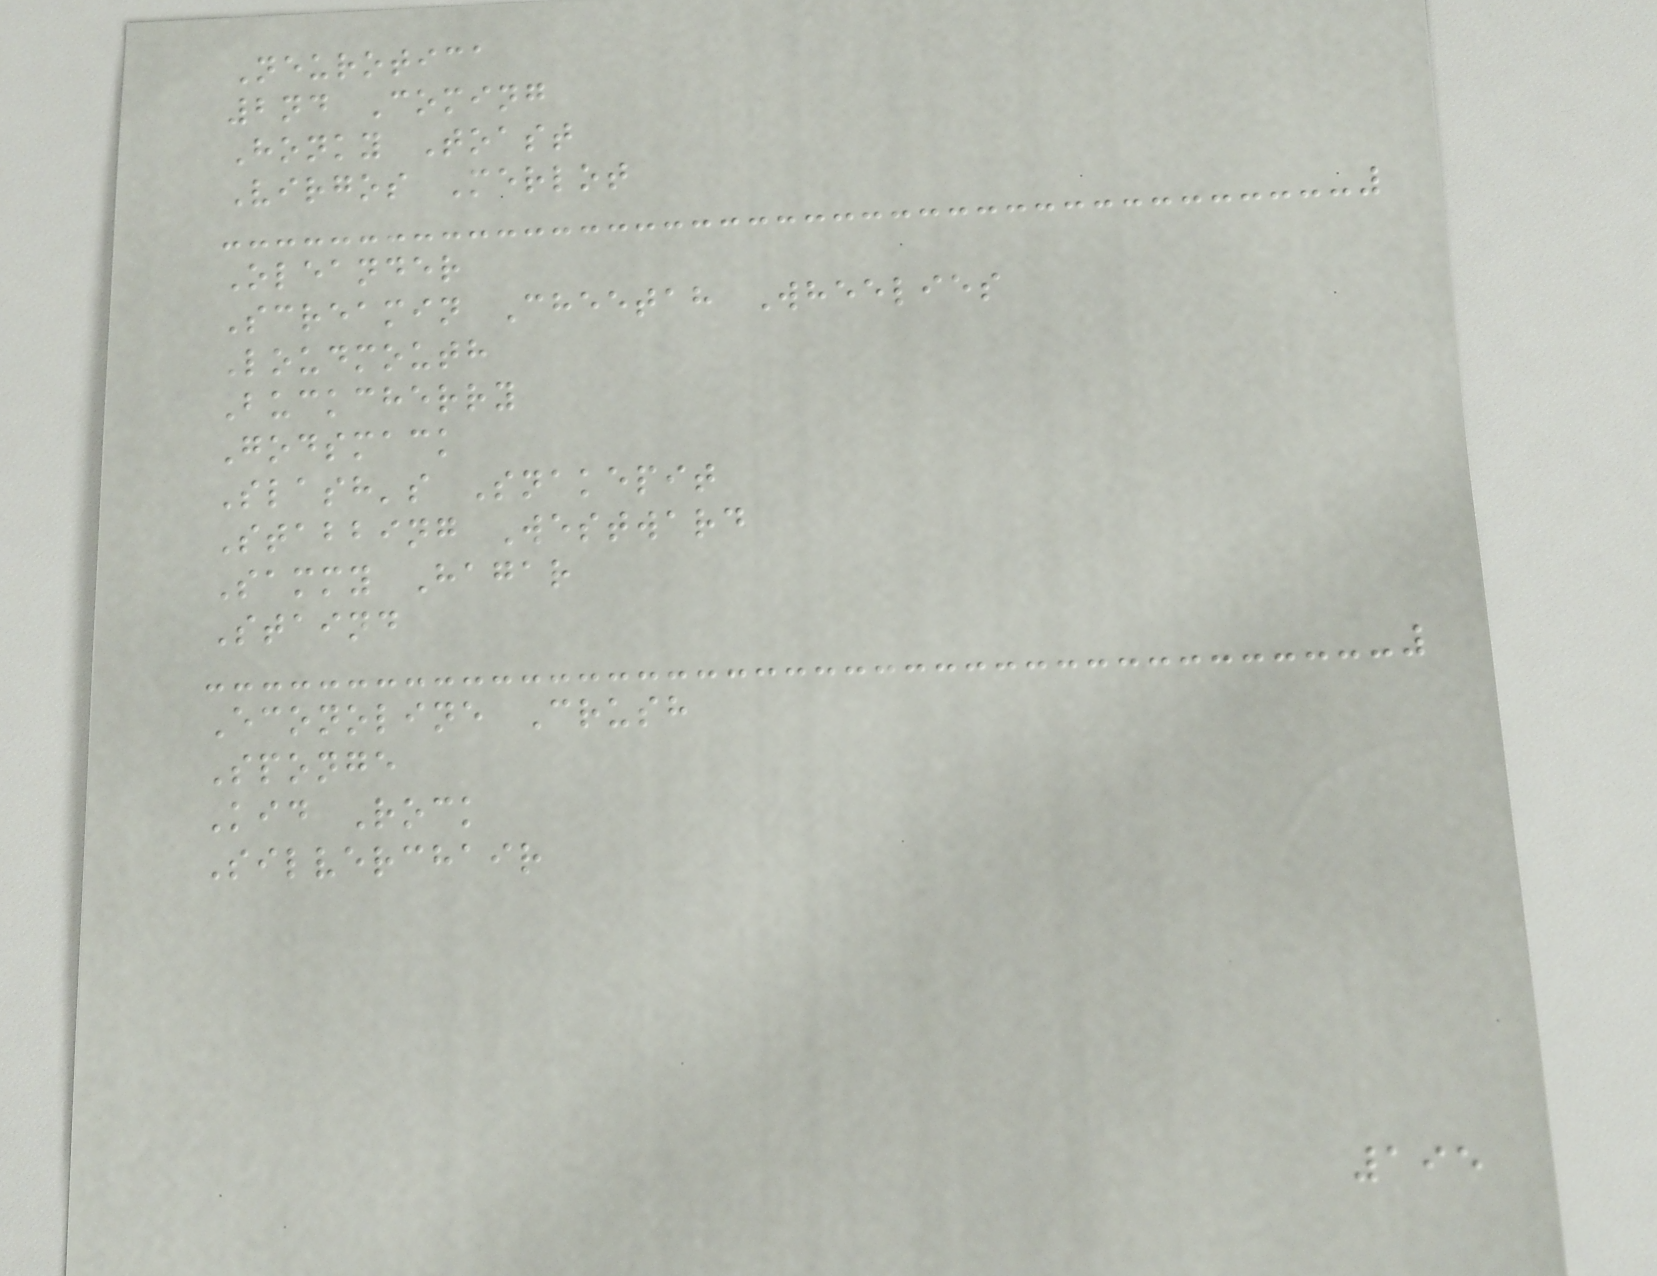Neurotica
2nd Coming
Honky Toast
Virgos Merlot
Oleander
Screamin Cheetah Wheelies
Loudmouth
Buckcherry
Godsmack
Slash's Snakepit
Stabbing Westward
Sammy Hagar
Staind
Econoline Crush
Sponge
Kid Rock
Silverchair
195
